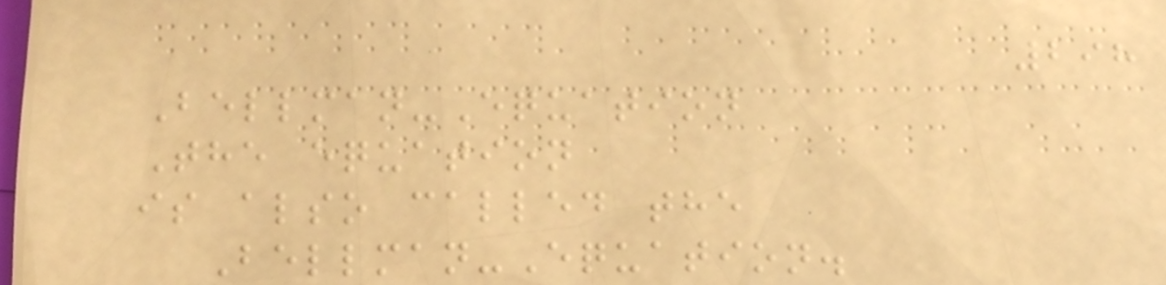298
Bellman-Equation
The equation
is also called the
Bellman-Equation.
